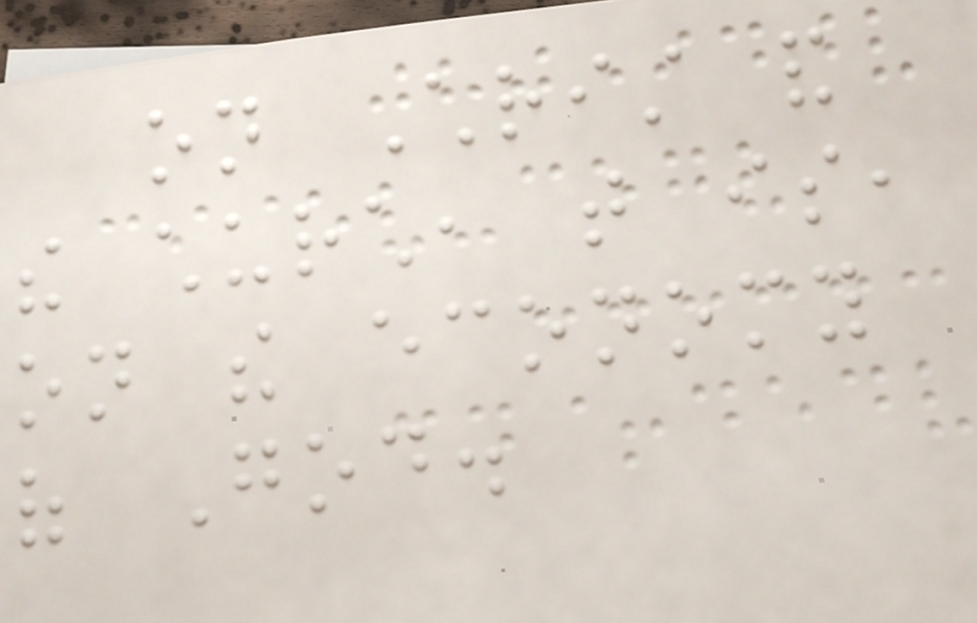on Christ and
the church, that is,
on the economy
of God.
